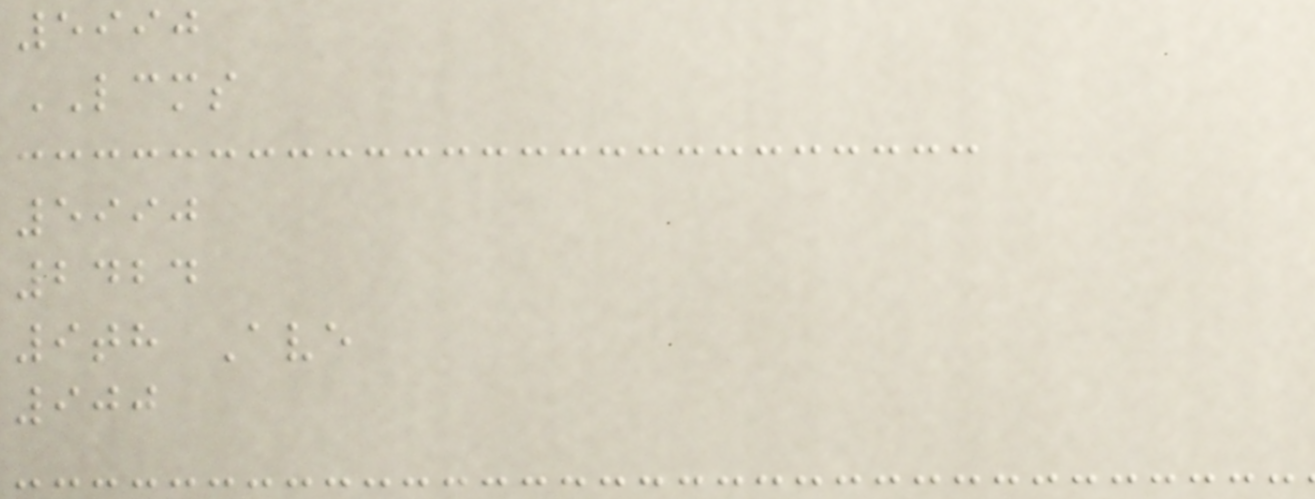5990
LCMS
5990
2424
9th Ave
900
